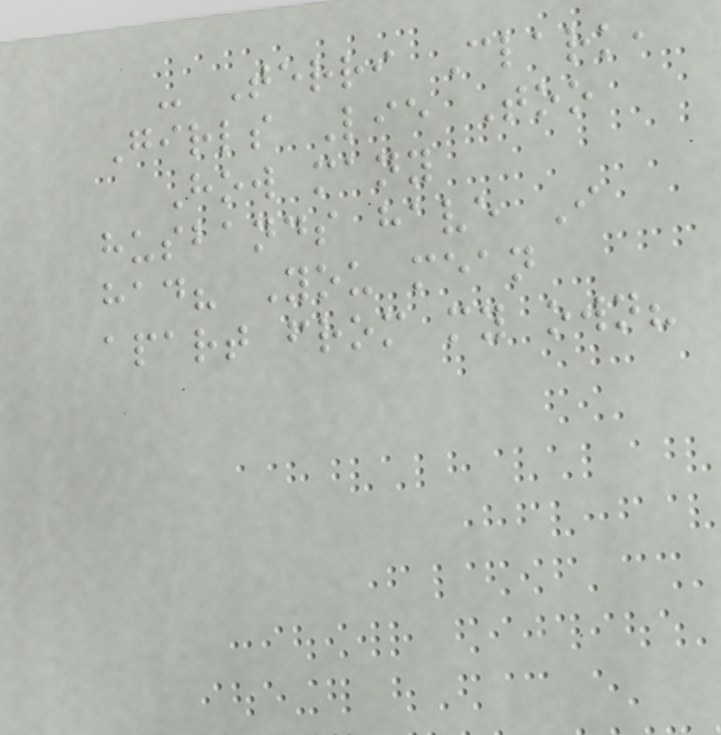- Terri Clark,
Girls Lie Too
How many
husbands have I
had? You mean
apart from my own?
